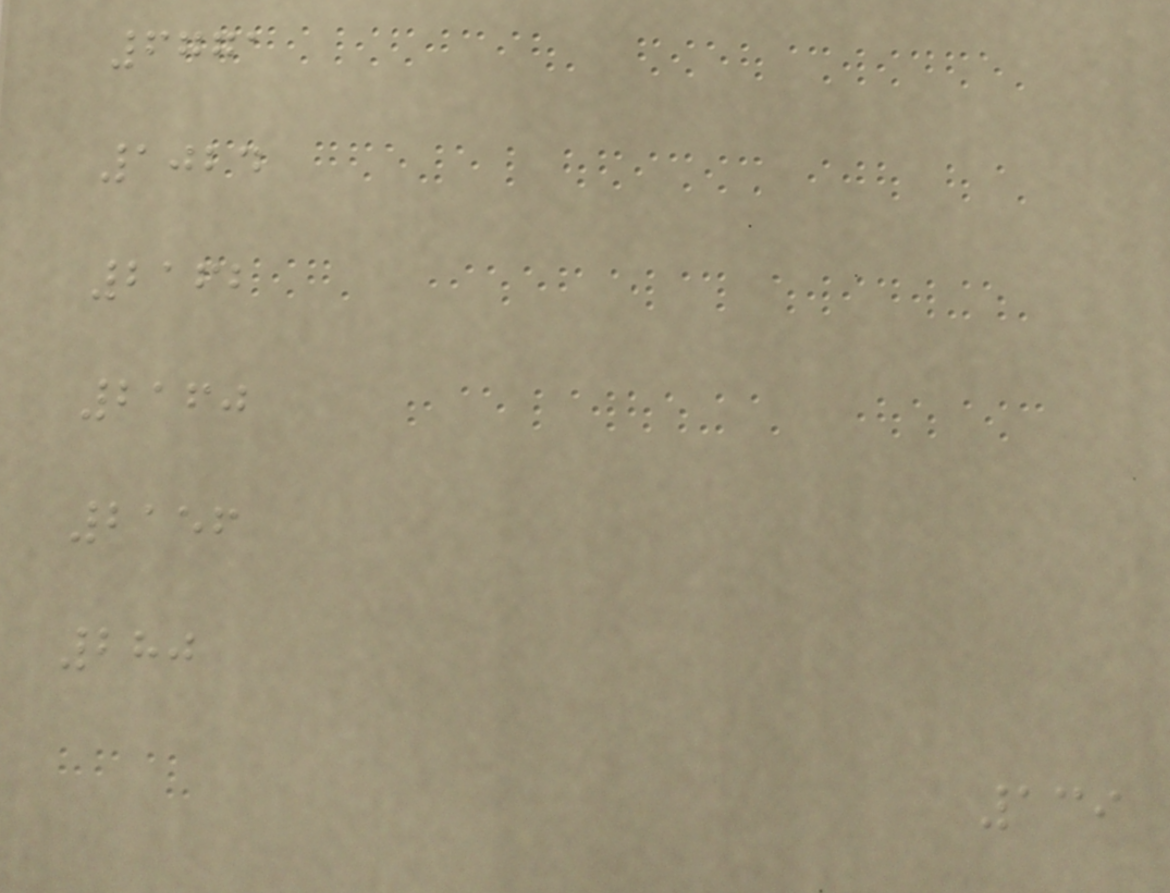6771
1024
2162
2160
2156
280
139
